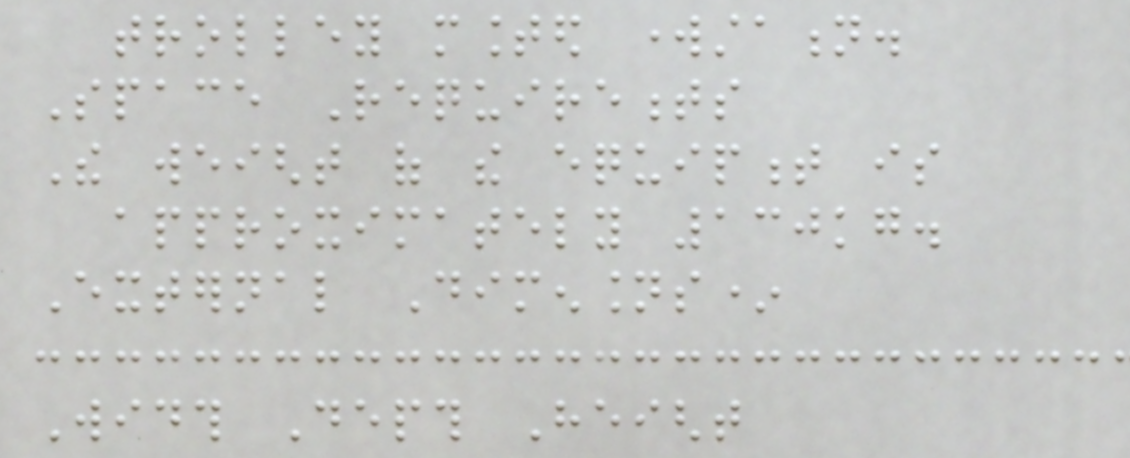trolley mounted workstation.
Space Requirements
The weight of the equipment is
approximately 130kg.
External Dimensions*
Width Depth Height
